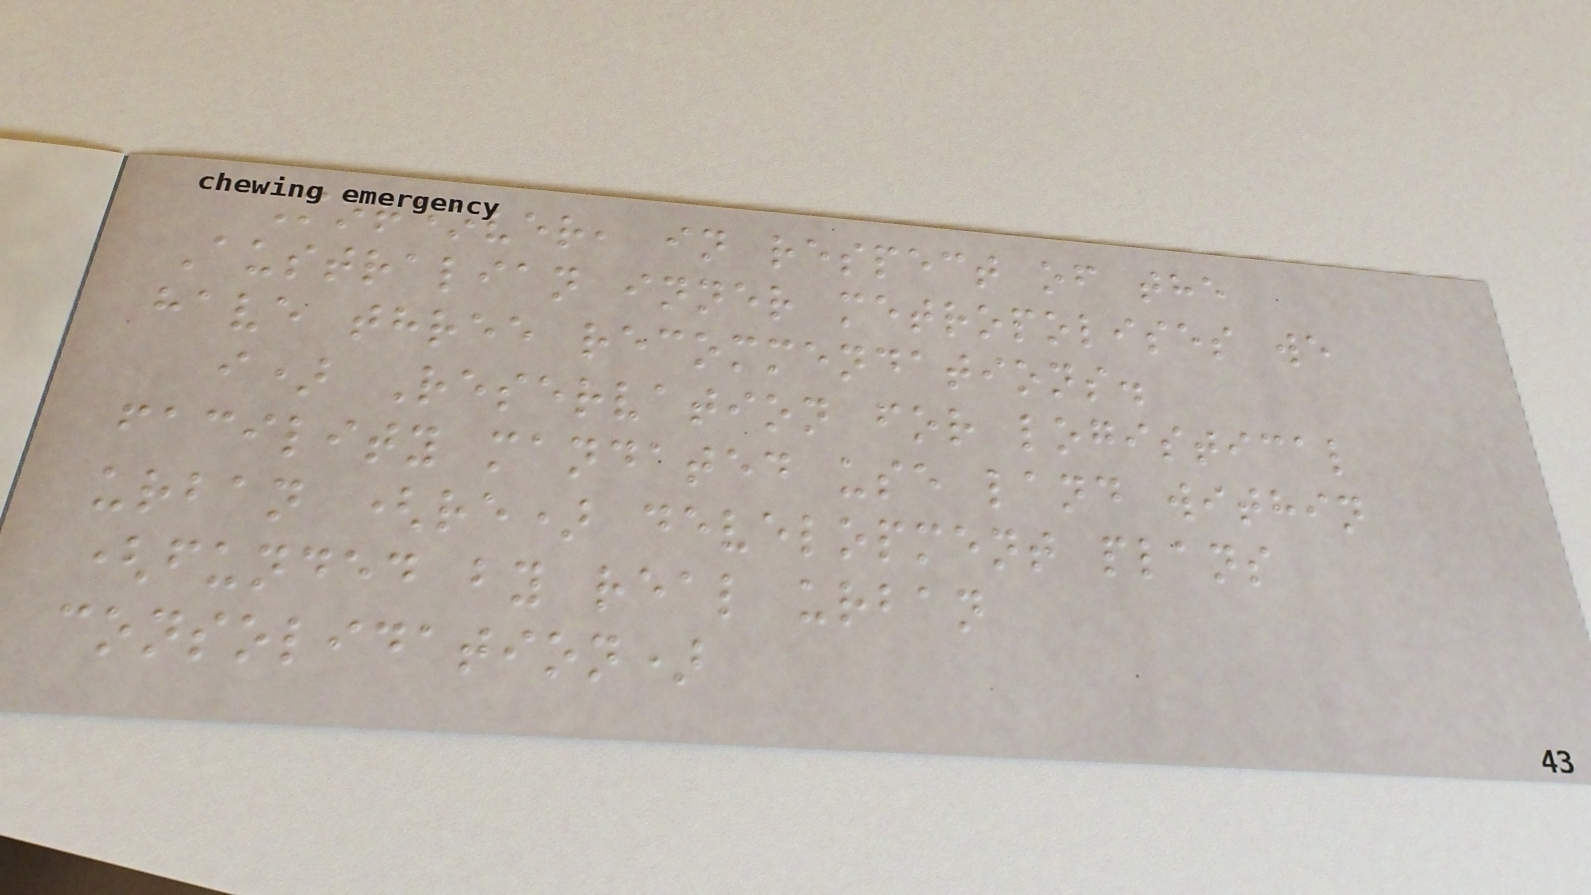Moreover, in respect of the
Australian inner metropolises we
have three recommendations.
i) Reservation for logistical
facility mandated use land within
urban (re) development plans
(funded by real urban
consolidation)
